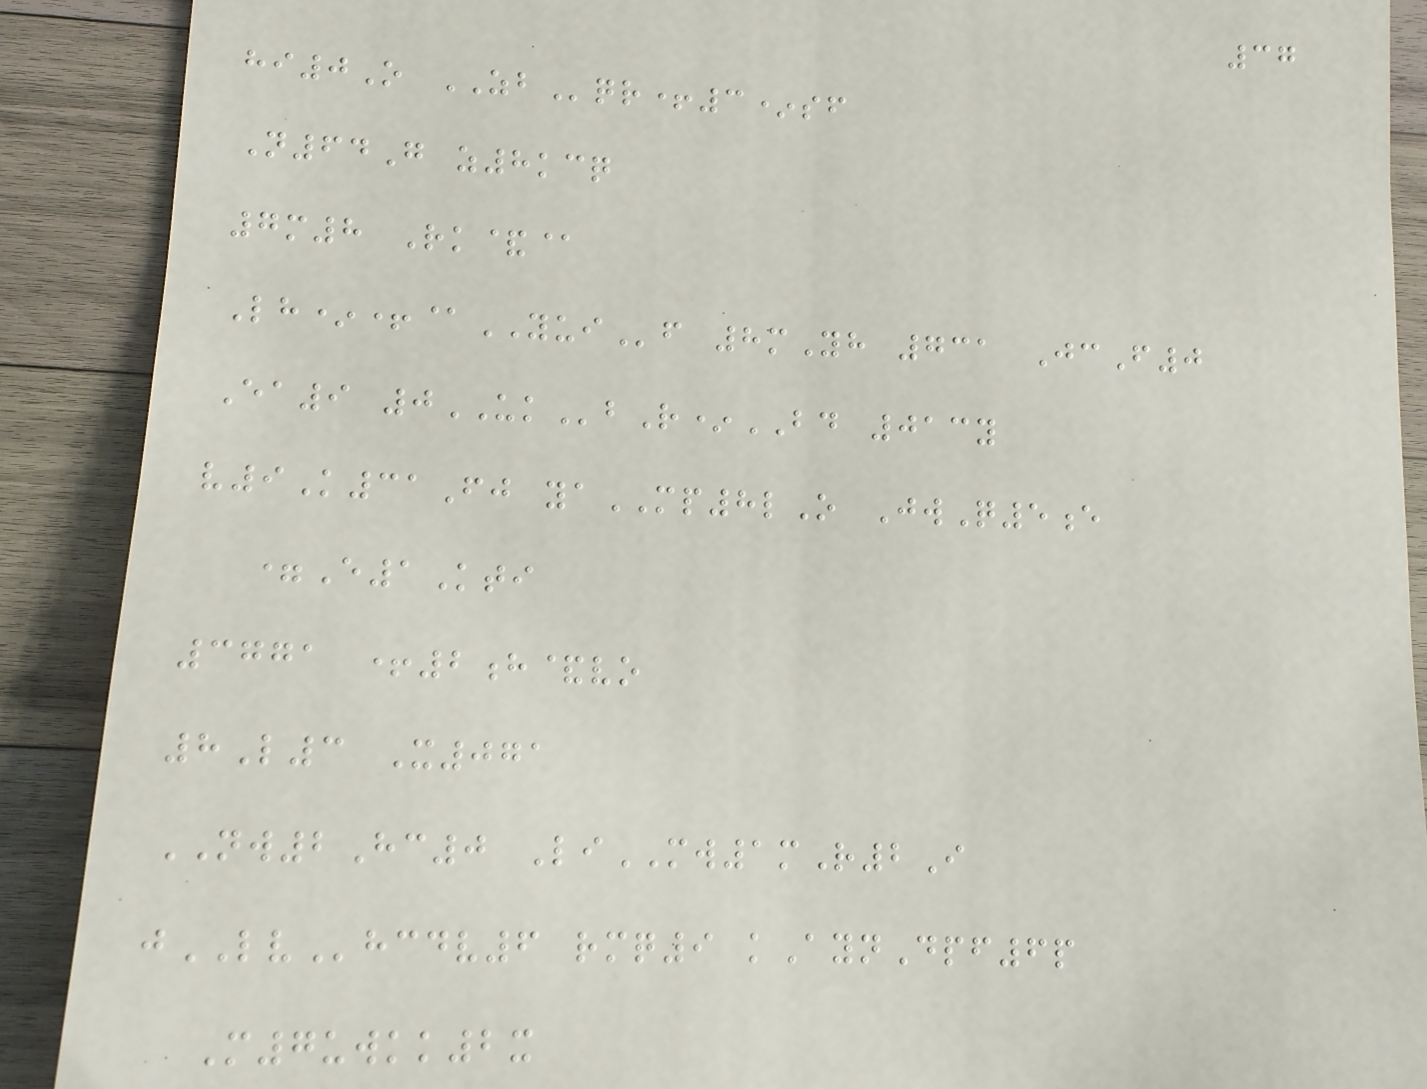37
hi0O ZBqr+3*sf
N64G z8kcq
7m8 Rk&@
Lh*+@YUIf 8mYh 731 JcF0
Ea9 0UKbR*BD 013y
v9K31Fj yaMP8lO JwQ5e
=E1Kti
3771 +2h&vo
8L3 X071
NW2Hc0 LiMW1mR2I
jLVhcdv6 rmq9 kAynDpf6p
M7uwkk2x
